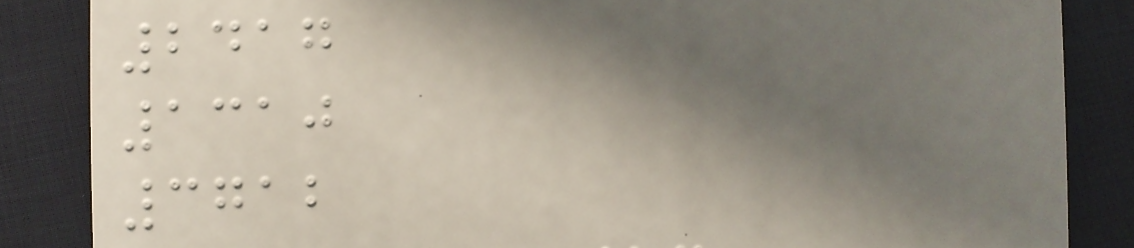2417
1310
3712
